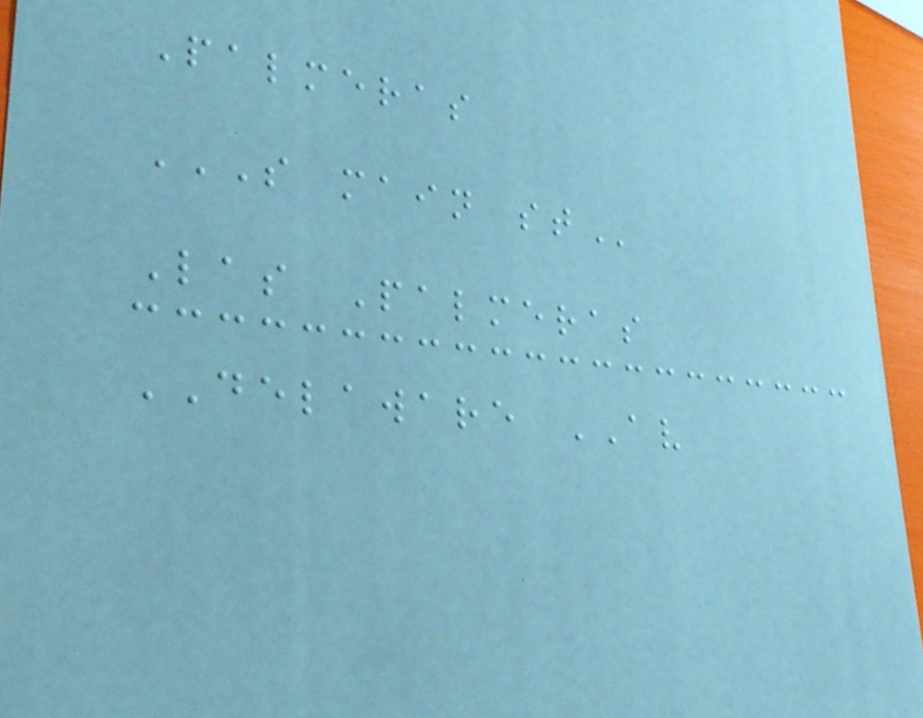Palmeras
S MAIN ST
Las Palmeras
DELAWARE AV
